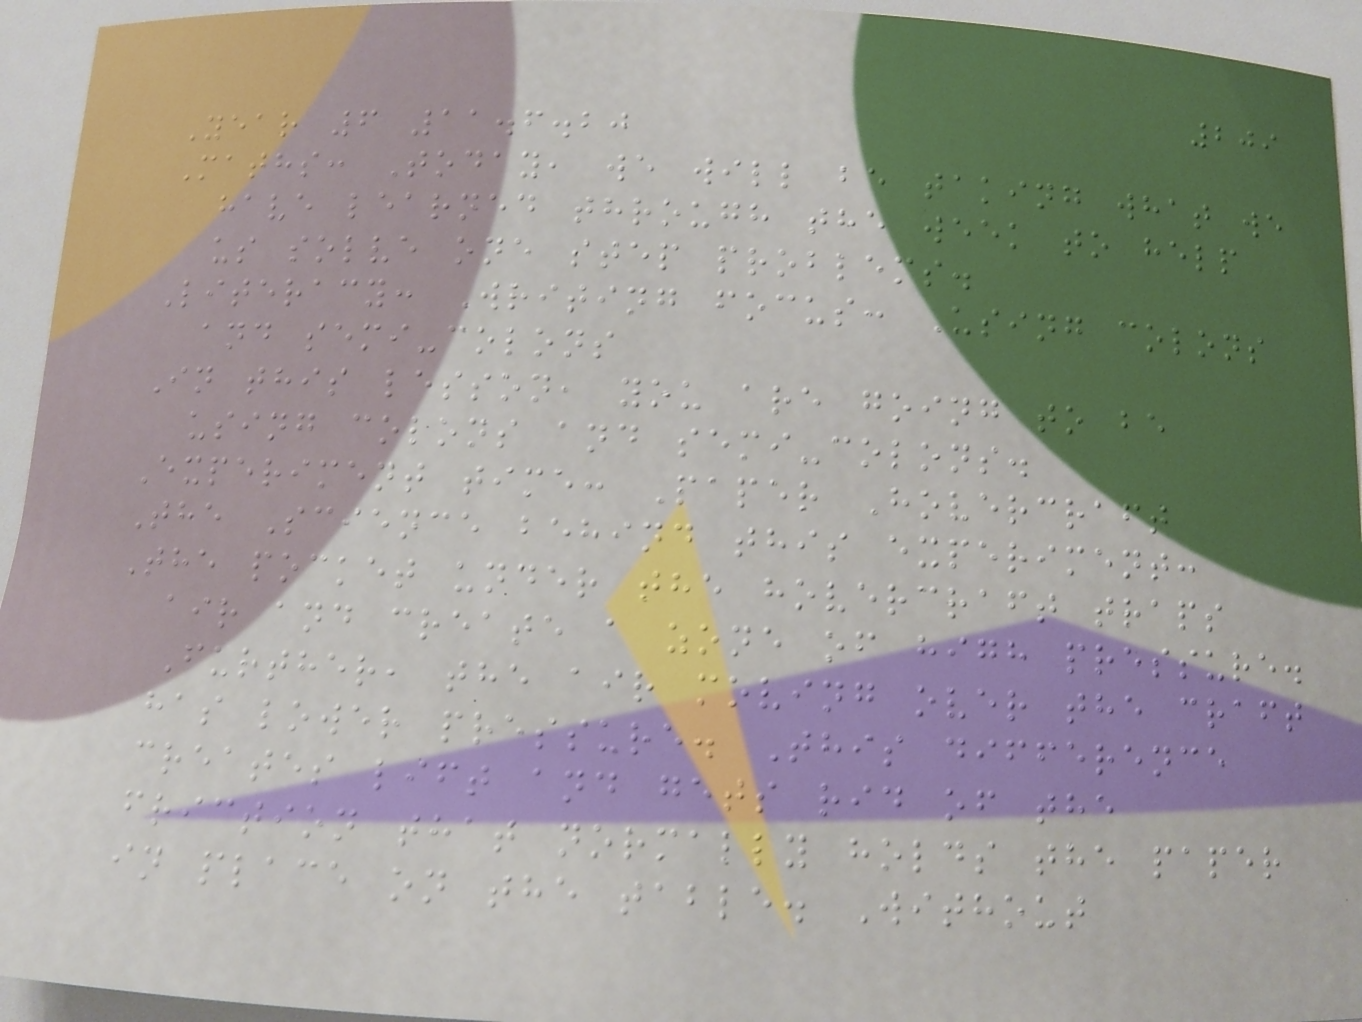209
Year 6 11.6.20
Maths: Today, we will be taking what we
have learned through the week to help
us solve one step problems.
Literacy: Writing focus: Using colons
and semi-colons
In this lesson, you are going to be
using colons and semi-colons.
Experiment time: Paper Hovercraft
The Science behind this experiment:
The pocket under the hovercraft traps
air and create a zone of high pressure.
Further, the air moving over the craft
has lower pressure. This difference
creates lift and gets rid of the
friction that normally holds the paper
in place on the table. Without
